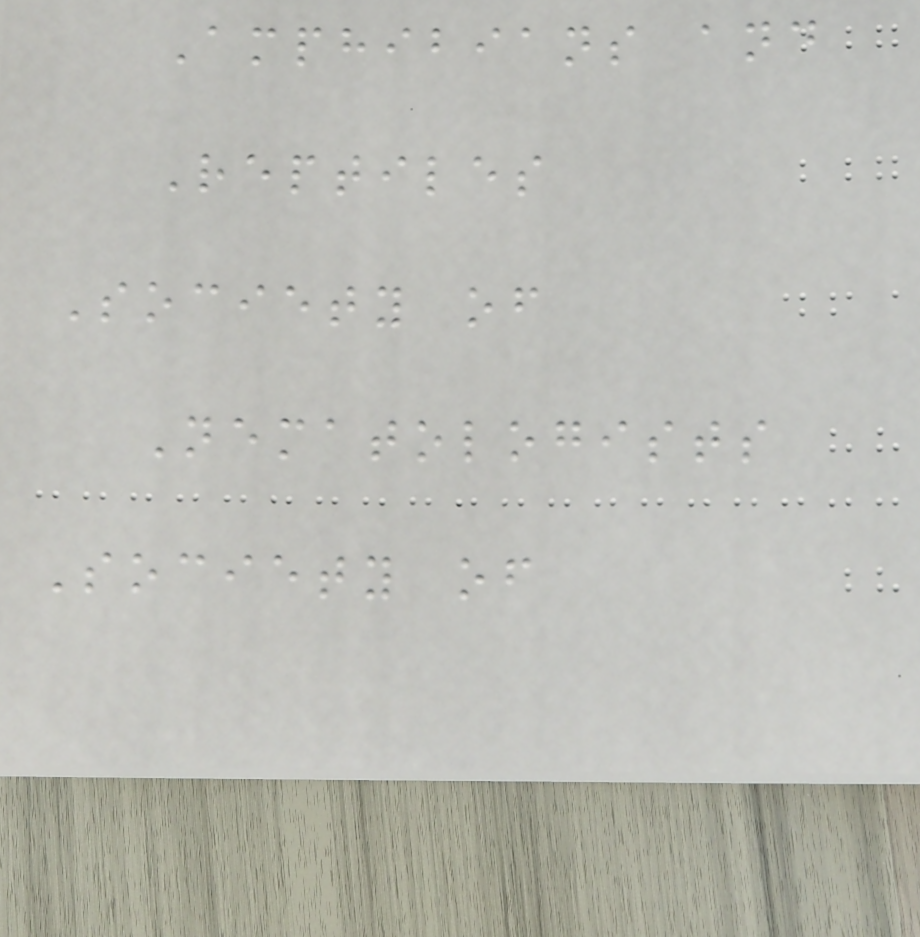Amphibians and
Reptiles
Society of
Nematologists
Society of
